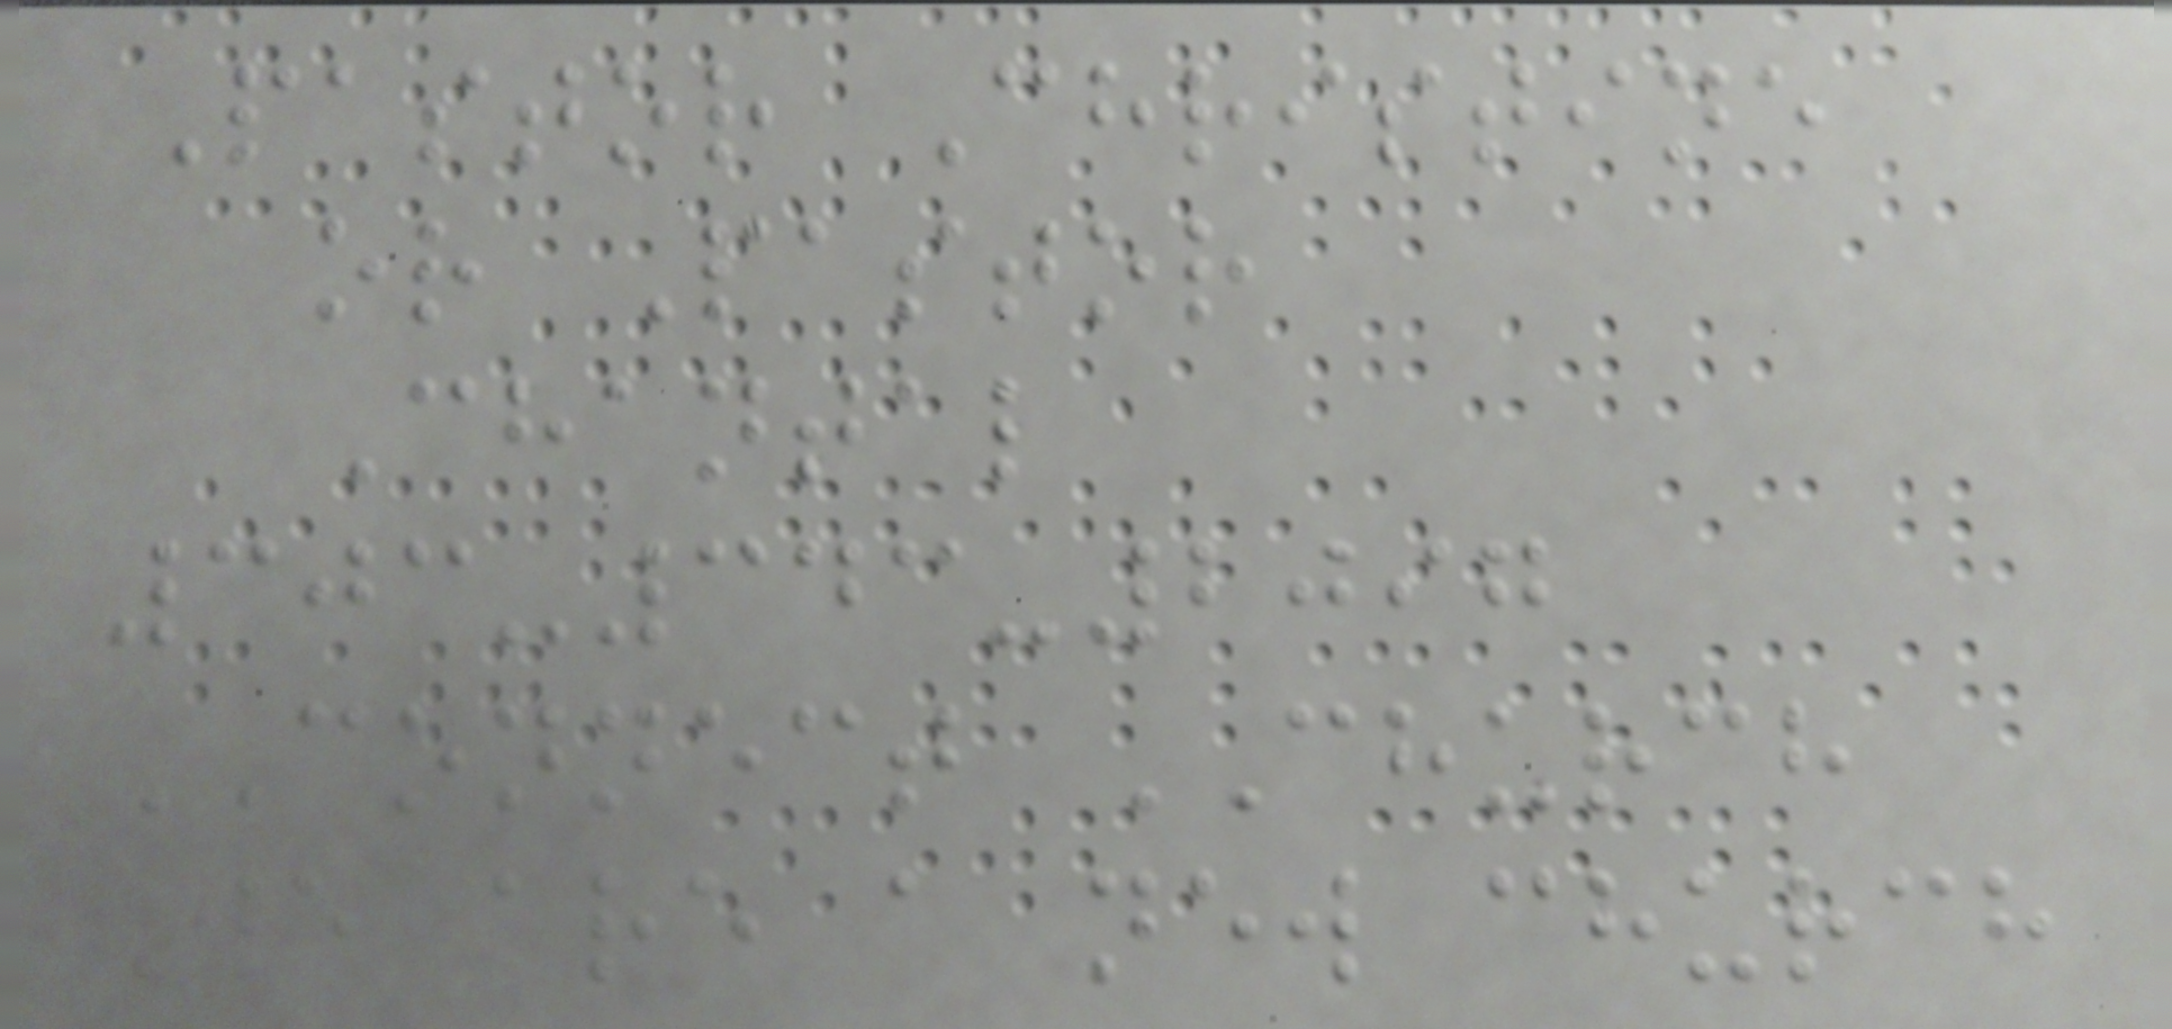Pastor Christine
or Pastor
Chantal
303-343-2097
CONNECT CHURCH
We are a new church
